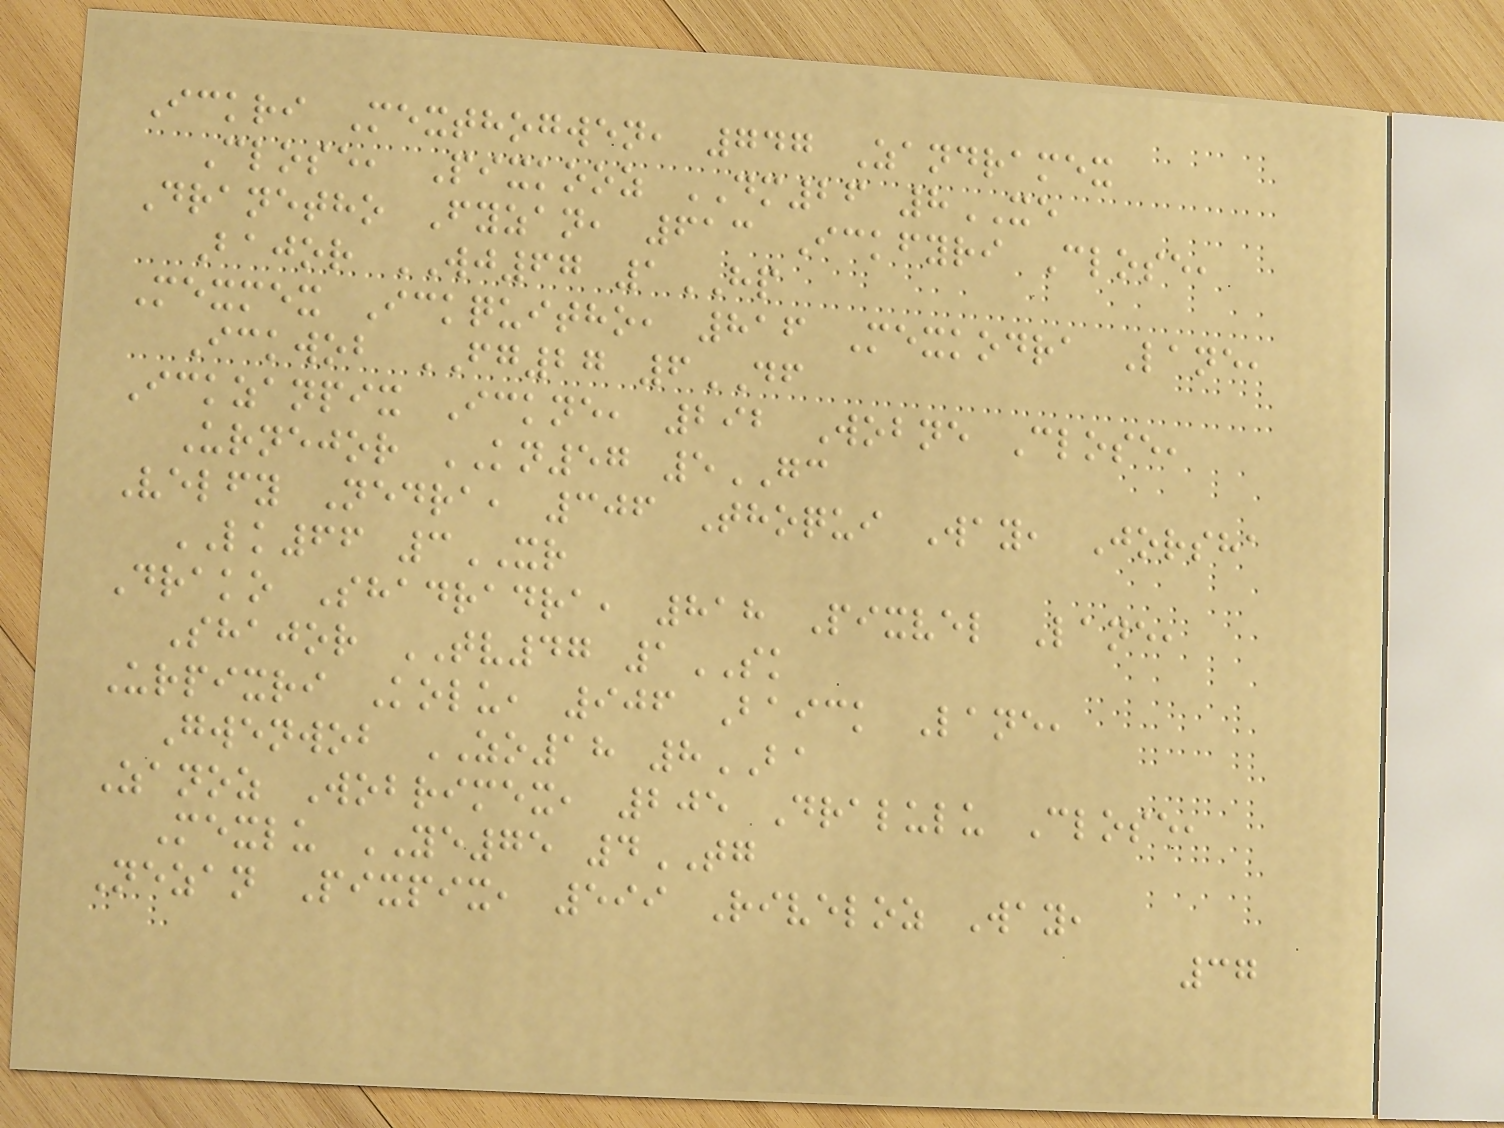Ickri Mexthogwen, 747 Zandramex
Close, Pixkooz DM26 8XE
Dranetho Fyzan, 613 Ickfyri Close,
Bajor WJ67 1HP
Mexmex Ickquitho, 816 Mexkodra Lane,
Ickwob FG27 6DF
Ickzanpix Ickne, 292 Wobne Close,
Urnejor KN57 5GC
Velfy Nedra, 306 Thoqui Way, Jorsha
LK66 3XR
Drako Shadradra, 818 Pixvel Lane,
Shajor TV47 1SK
Urpixri Kolu, 906 Baick Lane,
Gwenwob ZO18 8BA
Zanoz Wobrimex, 205 Dralulu Close,
Mexlu YE75 4TG
Nezan Pixpix, 599 Riveloz Way,
37
